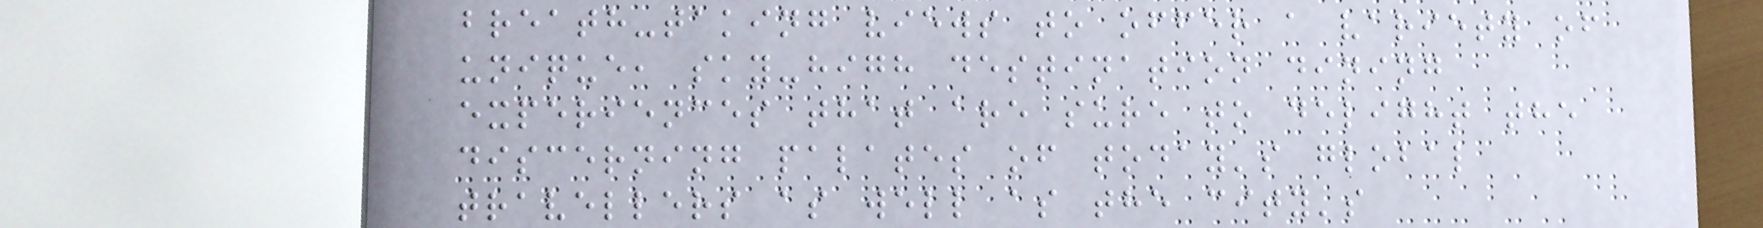breath-taking views to offer a variety of
unique, sky-high destination dining
experiences that are sure to delight the
discerning palates of today's global
travellers as well as the city's
